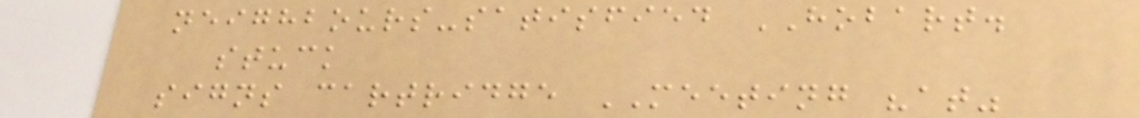neighbours-satisfied HOBART.
stuck
signs cartridge MEETING "at"
